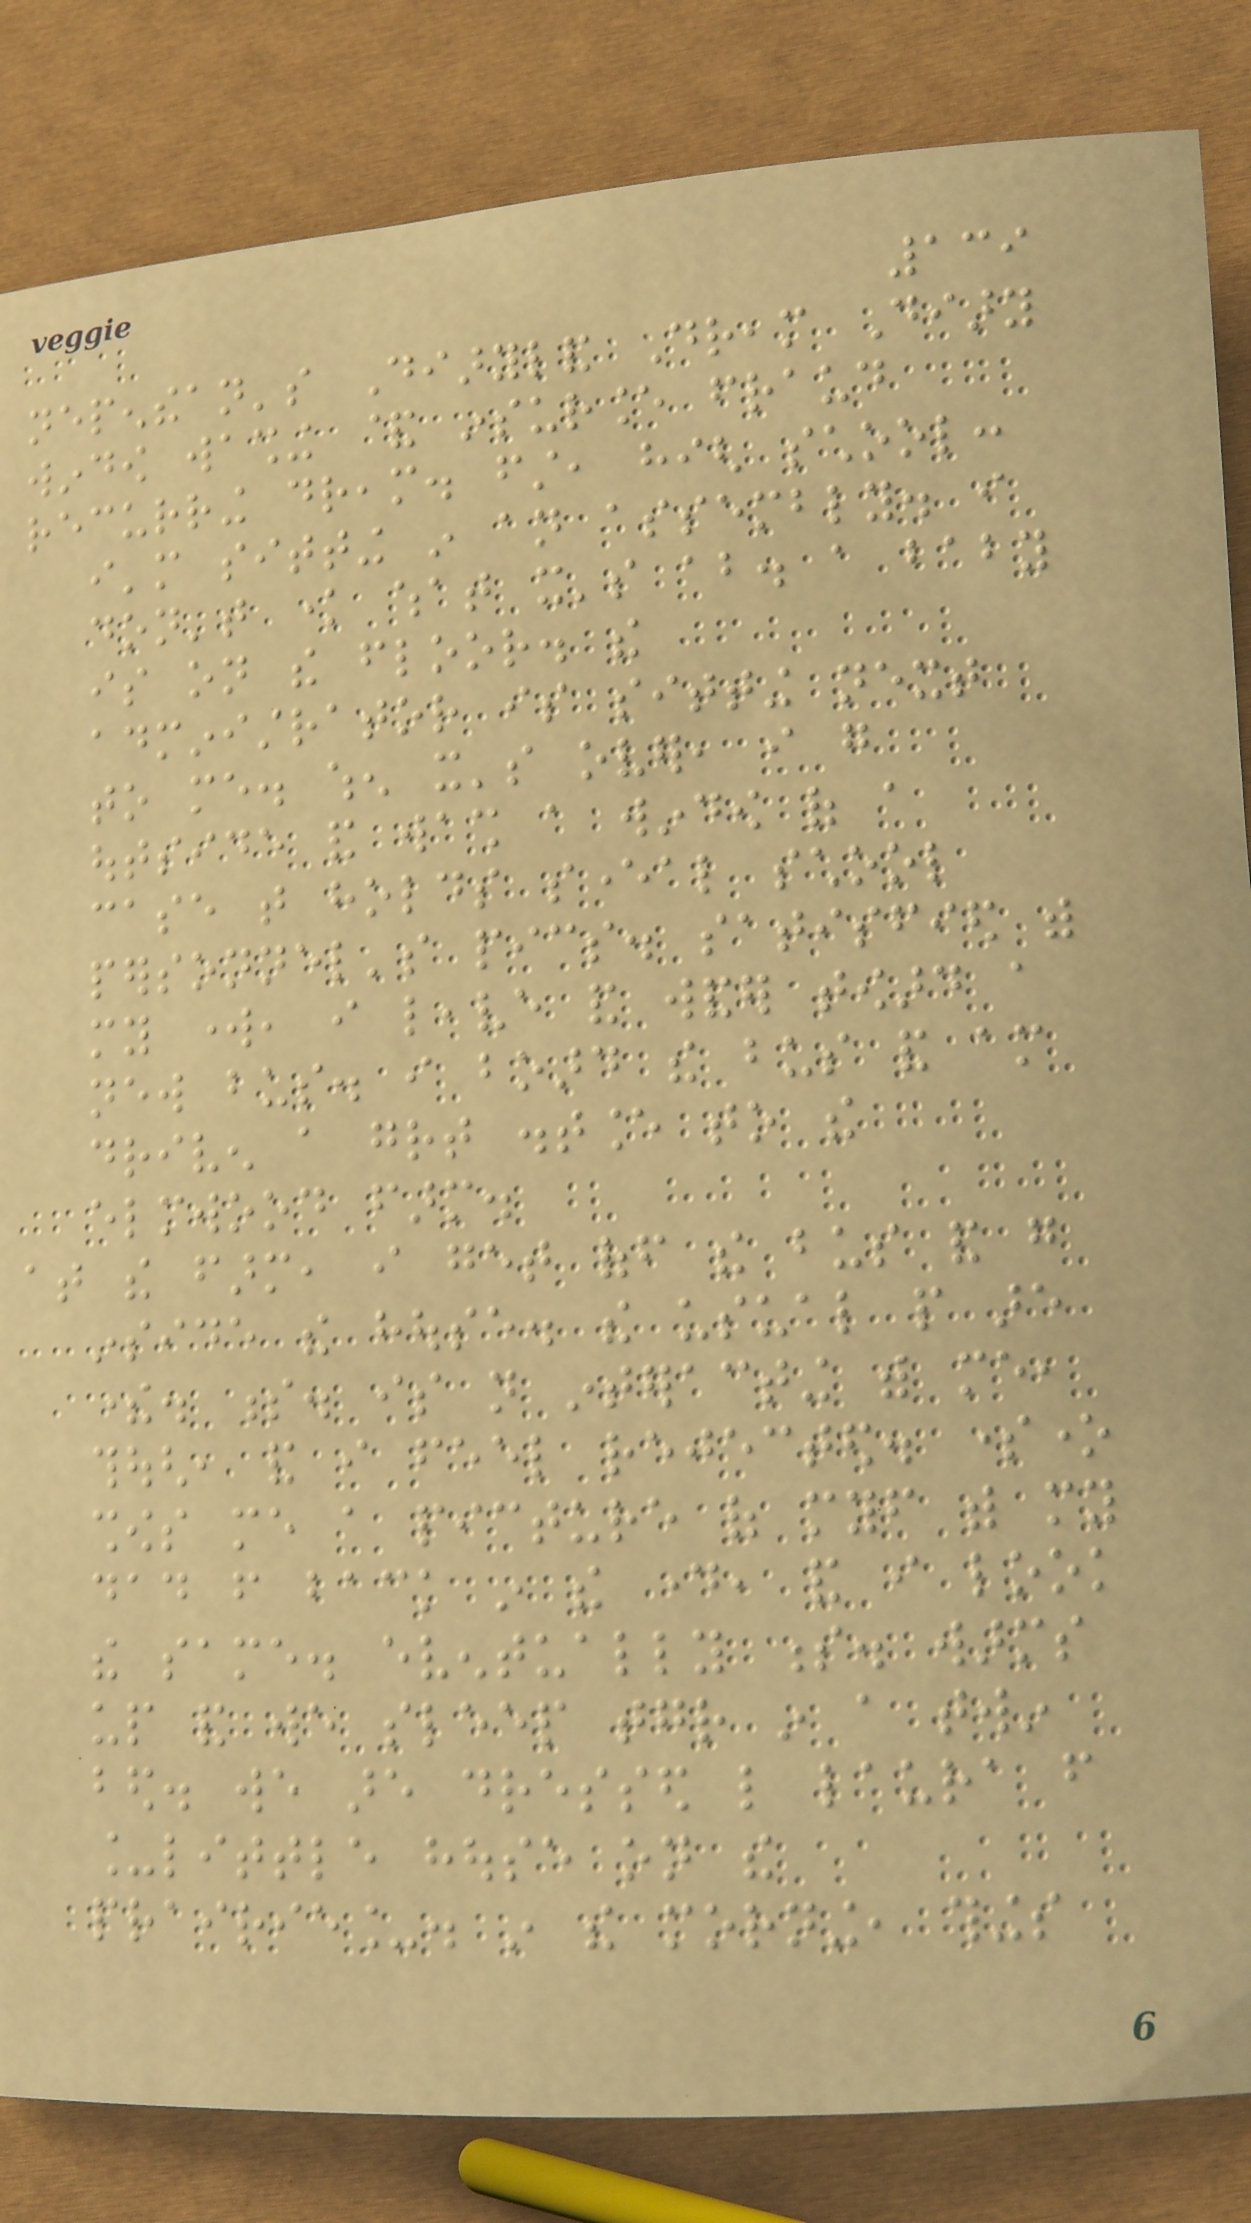139
nepenthean's Diaryland Dream Diary
window washing & insurance fraud
recurring dream. first, high school:
i'm sitting in an assembly. i
don't know what it's about. a baby
is on the floor. the
administrator is sitting next
to me. when it's over, i go
outside and wash a window of a
case that holds several school
personnel's pics. satisfied with
my work, i leave and wander toward a
new bus. i board the bus and am
driven a great distance to the
elmwood farm.
at the farm, i get off the bus and go
inside the house. the usual people are
there. s. is not interacting with me,
though, and i feel rejected. someone
shows me a picture of myself with my
dad from back in the day, and i look
the same. eventually s. warms
up and we sleep together in a twin
bed. we are dressed like laura from
_little house on the
prairie_. in the morning, things
